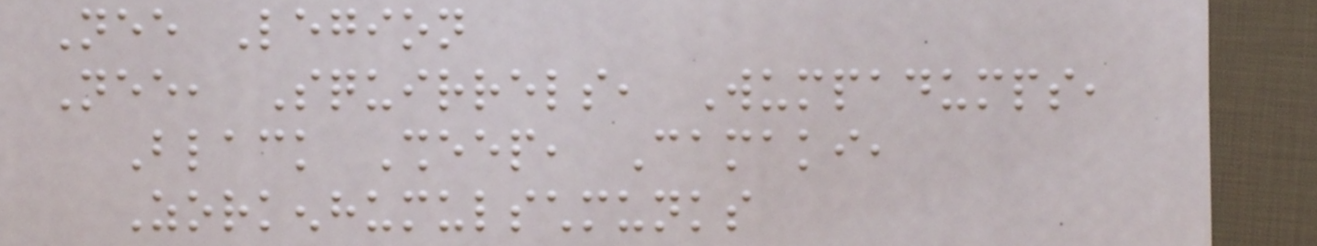Nee Legion
Nee, Squirrels, Wumpadumps,
Black Sheep, Camaki,
Zorkenhumulschmunks
